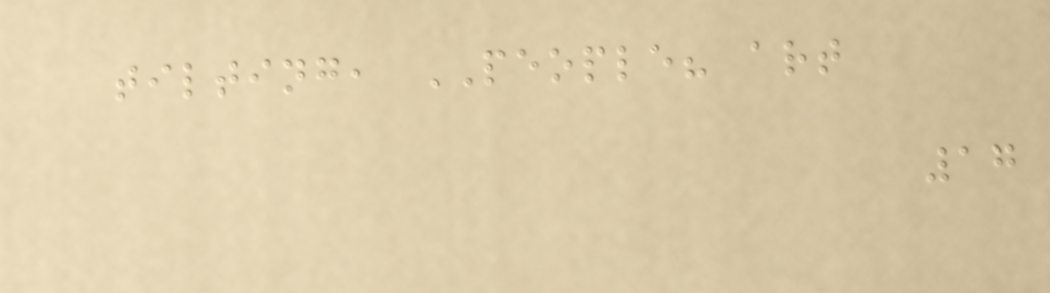tilting, PEOPLE? art
17
